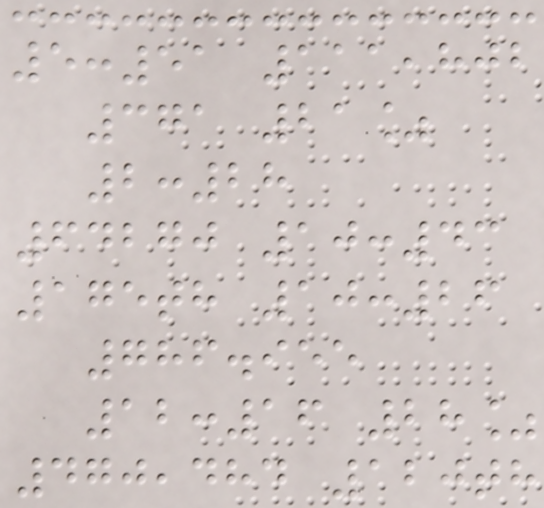5:51 111,802
371 21%
2:28
64270 10:43
175th 10:26
786.955
12:16 28%
470,484 120th
